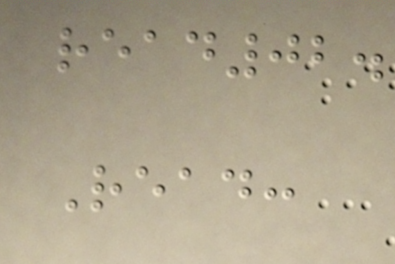read02.
Read:
